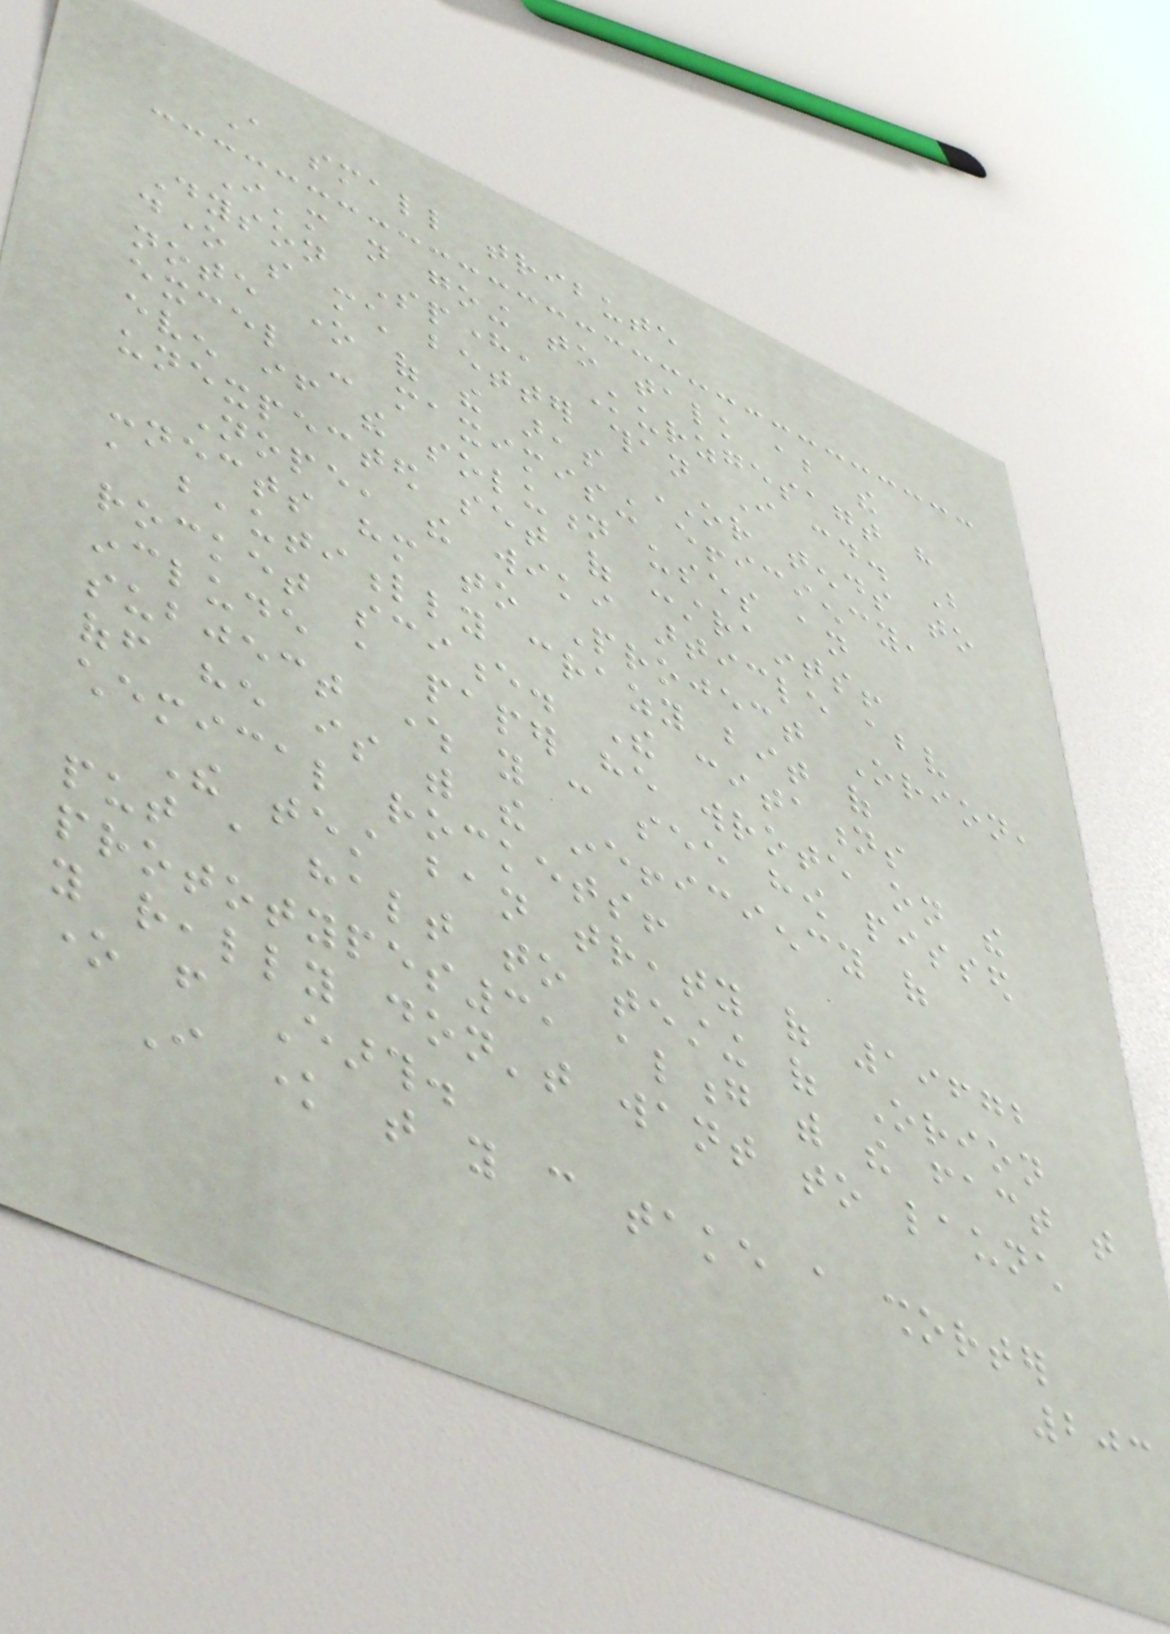A small tribute
I'm not going to talk about the
Dyson Sphere, Kurzgesagt have
done so much better than I could. But
note one of the areas OR tends to
excel - maximising efficiency,
even if the solution uses an
unexpected set of constraints!
Nope, the wiki article above
connects him to Project Orion,
a beautifully crazy bit of
rocket science. The citations
include a paper he wrote on the
subject where you can see how pissed
off he is with the inefficiency of
chemical rockets!
The test ban treaty of 19672
put a halt to testing of Orion
prototypes3, along with the fact that
you really don't want to launch
one from Earth.
I know that you can take a shorter
203
